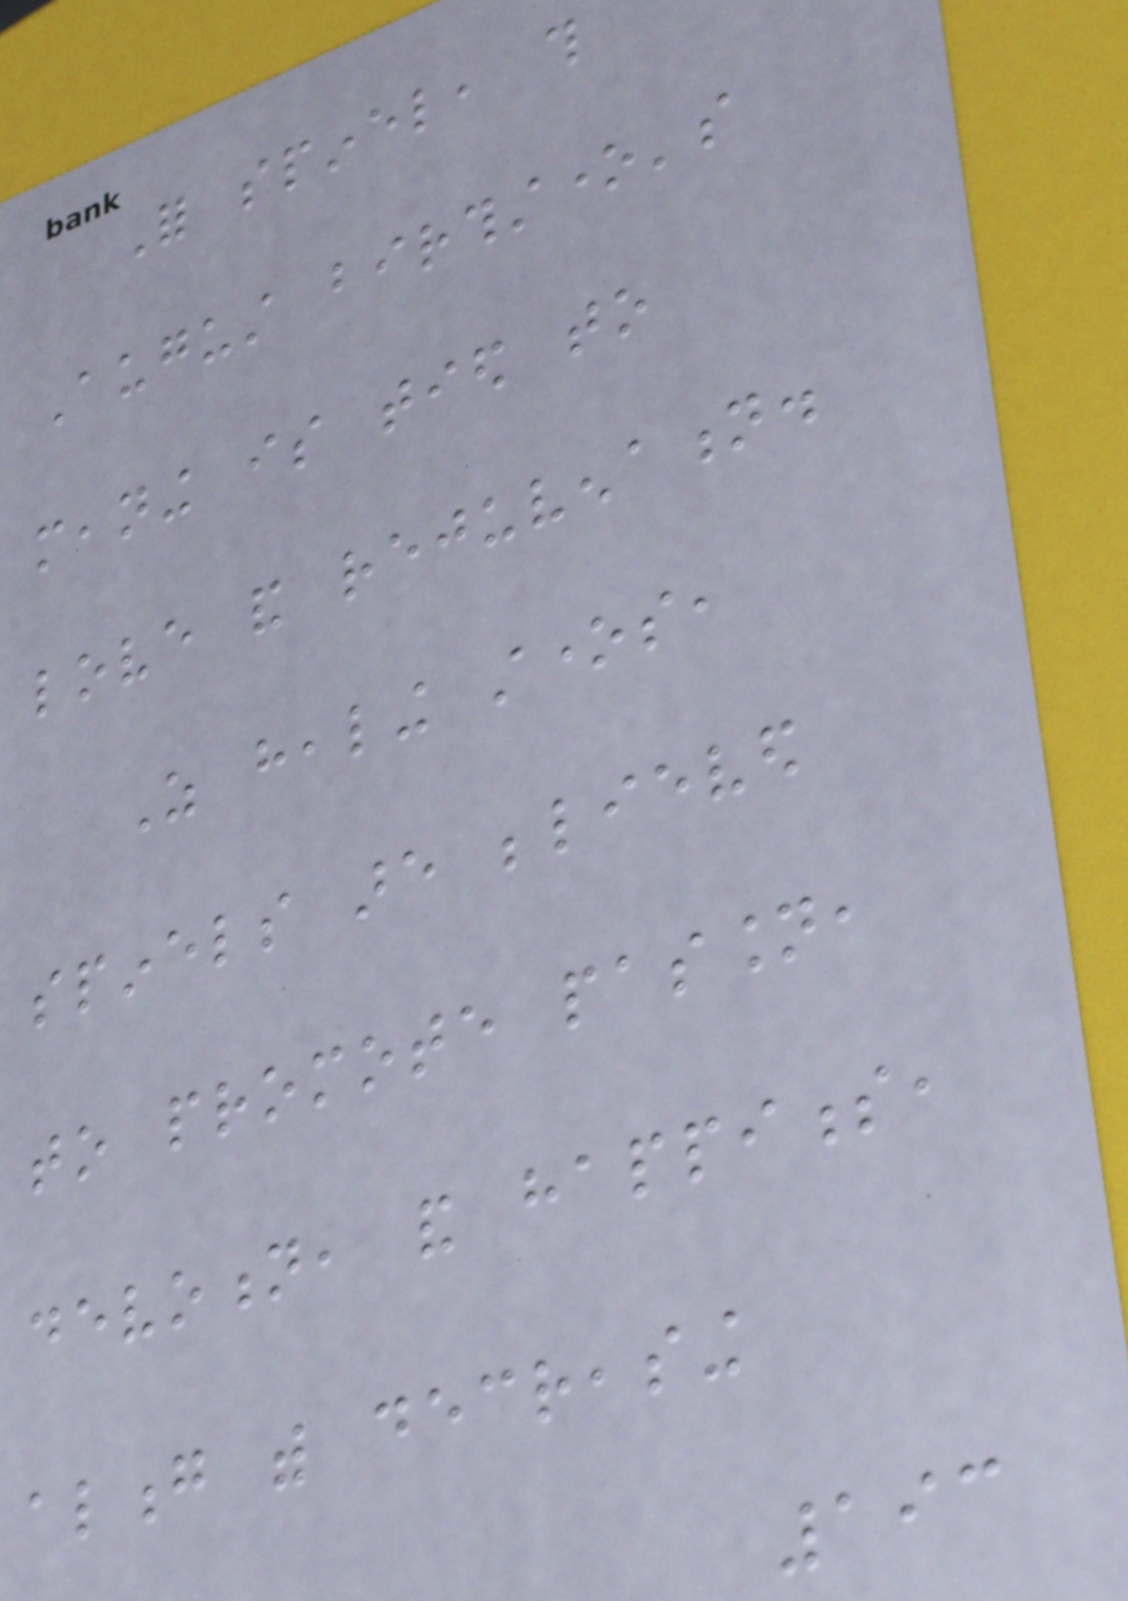For spinel, this
August birthstone's
meaning is tied to
love and rejuvenation.
As healing stones,
spinels are believed
to promote passion,
devotion, and happiness,
along with decreasing
193
